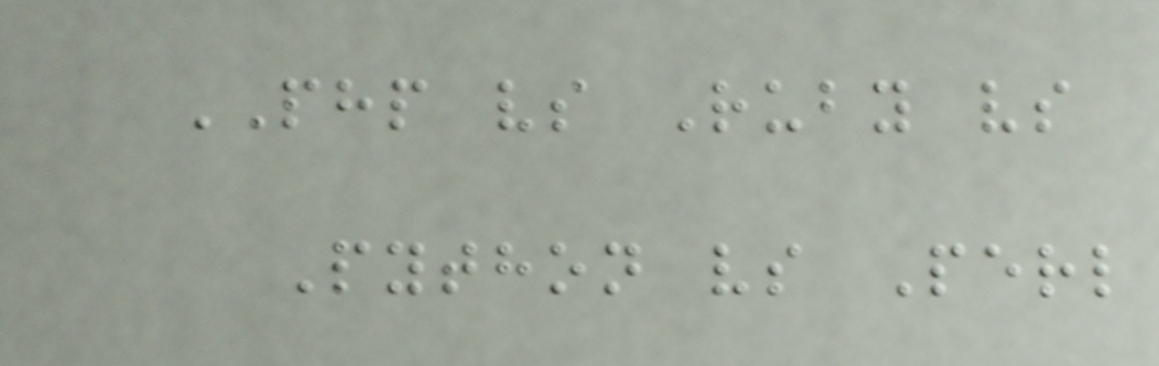PHP vs Ruby vs
Python vs Perl
